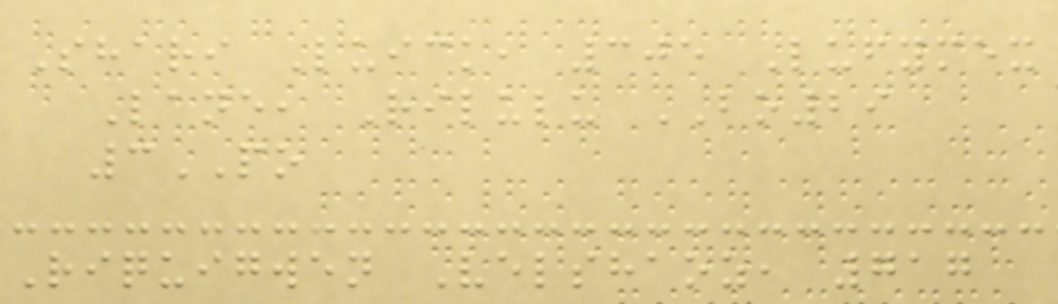Shari Luick, 305 Lufymex
Lane, Rilulu BO29
3PO
Riquigwen Velshaoz, 717
